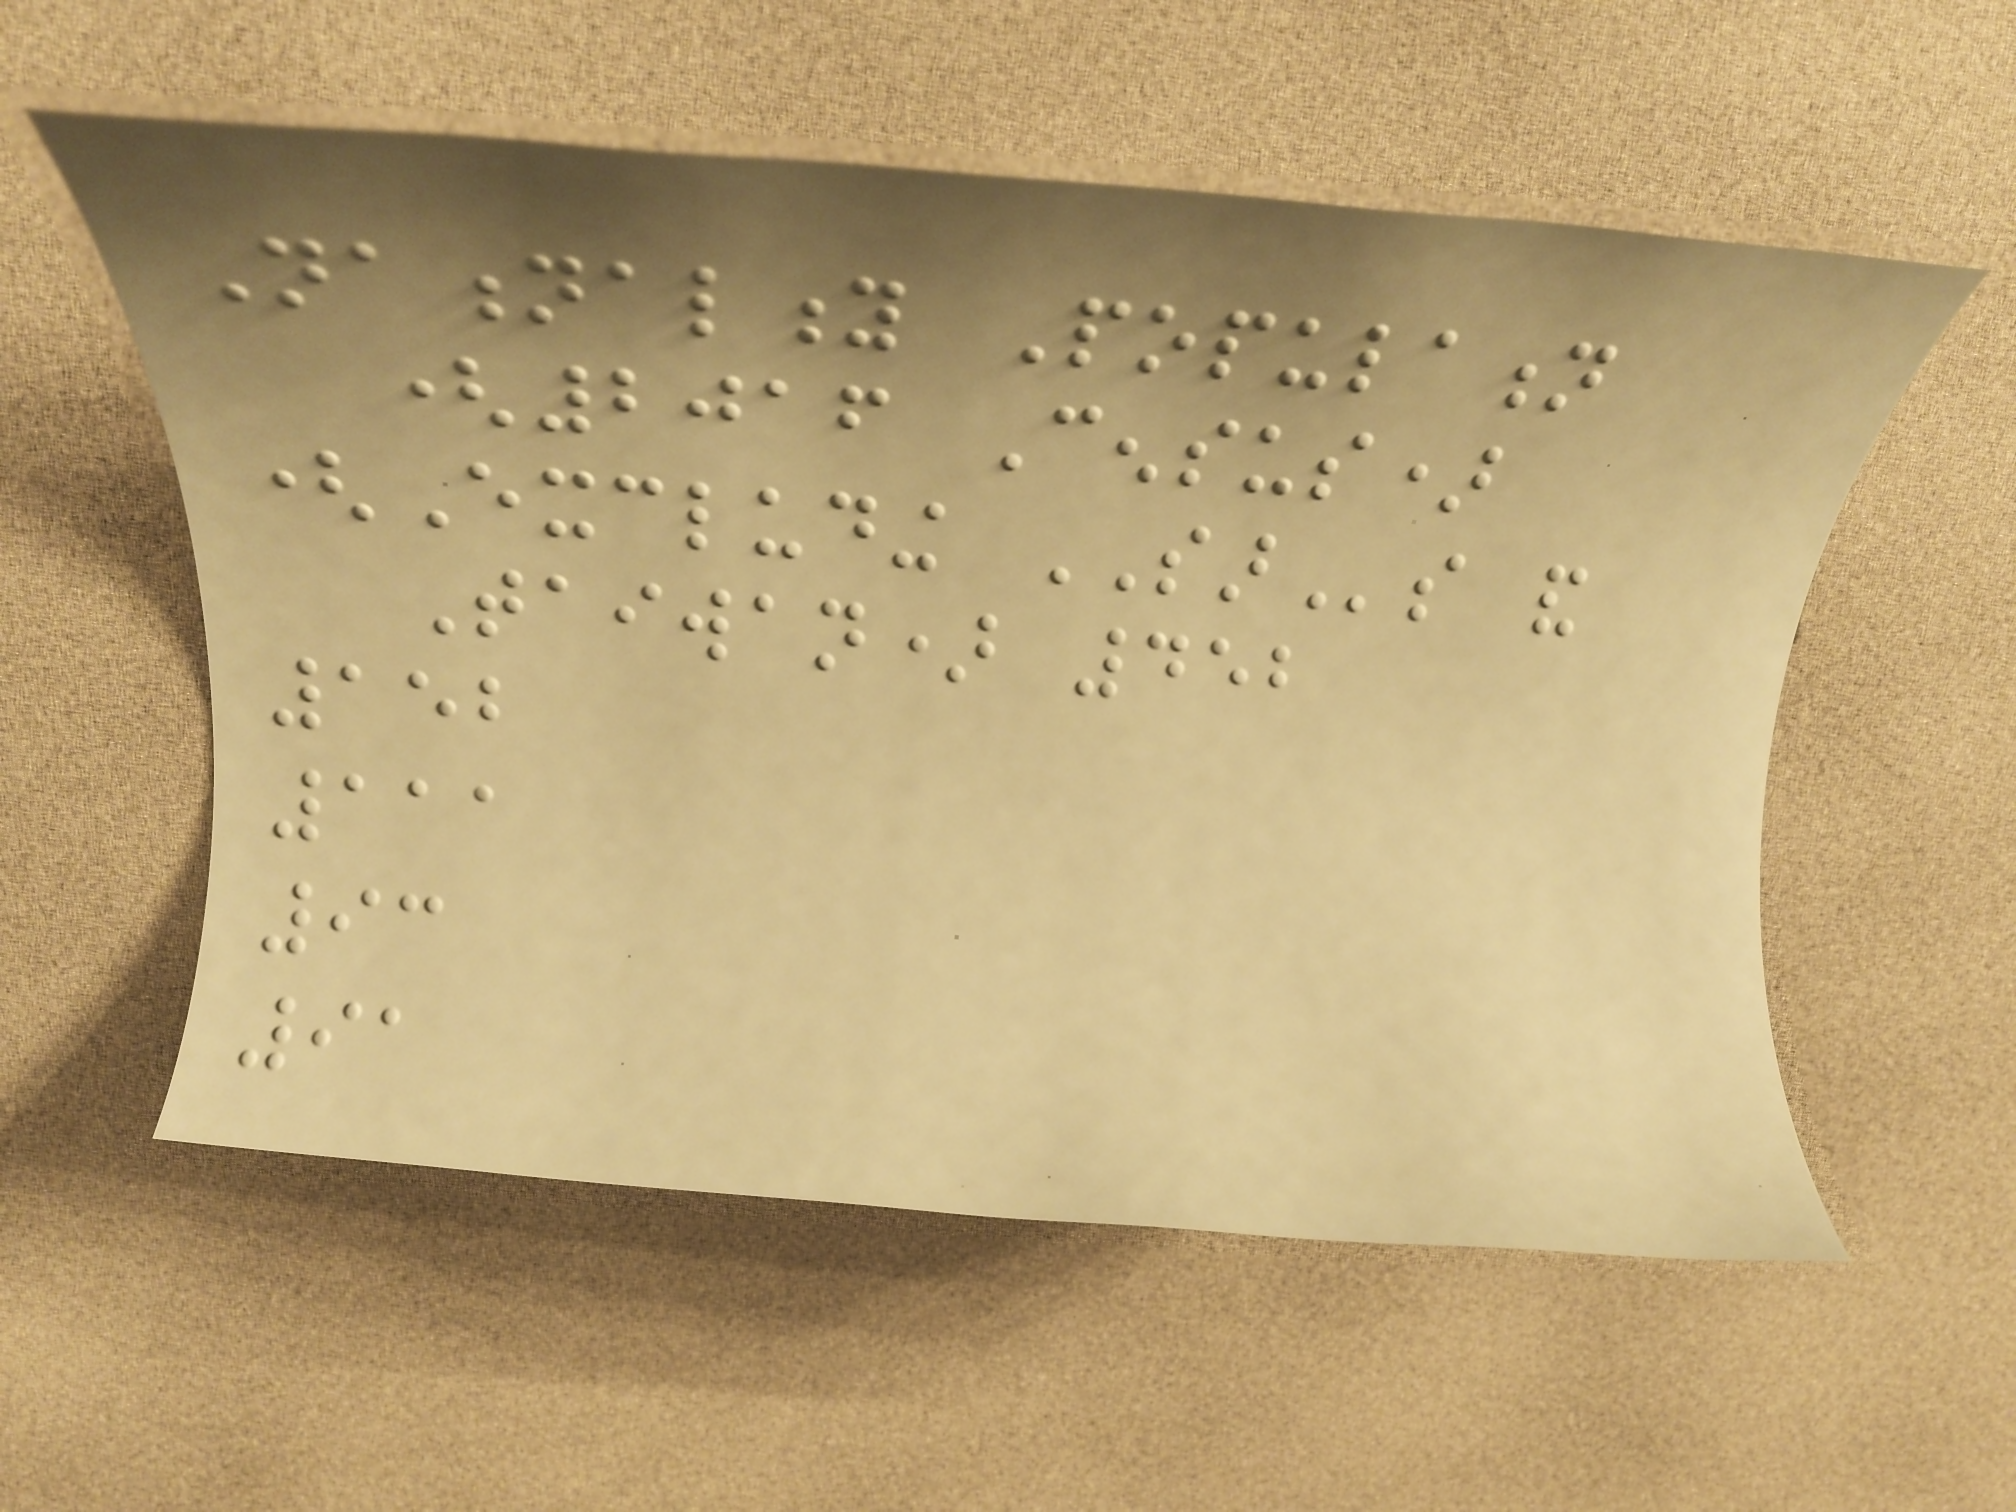Nationality Population
(2016 Census)
(Excluding SARs and
Taiwan) 452
152
111
93
91
